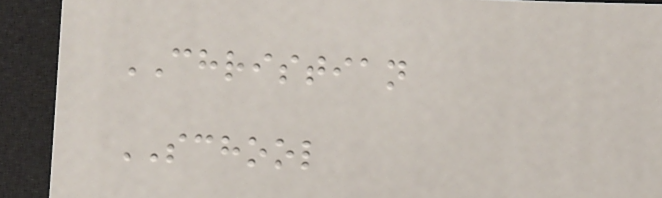CHRISTIAN
SCHOOL
